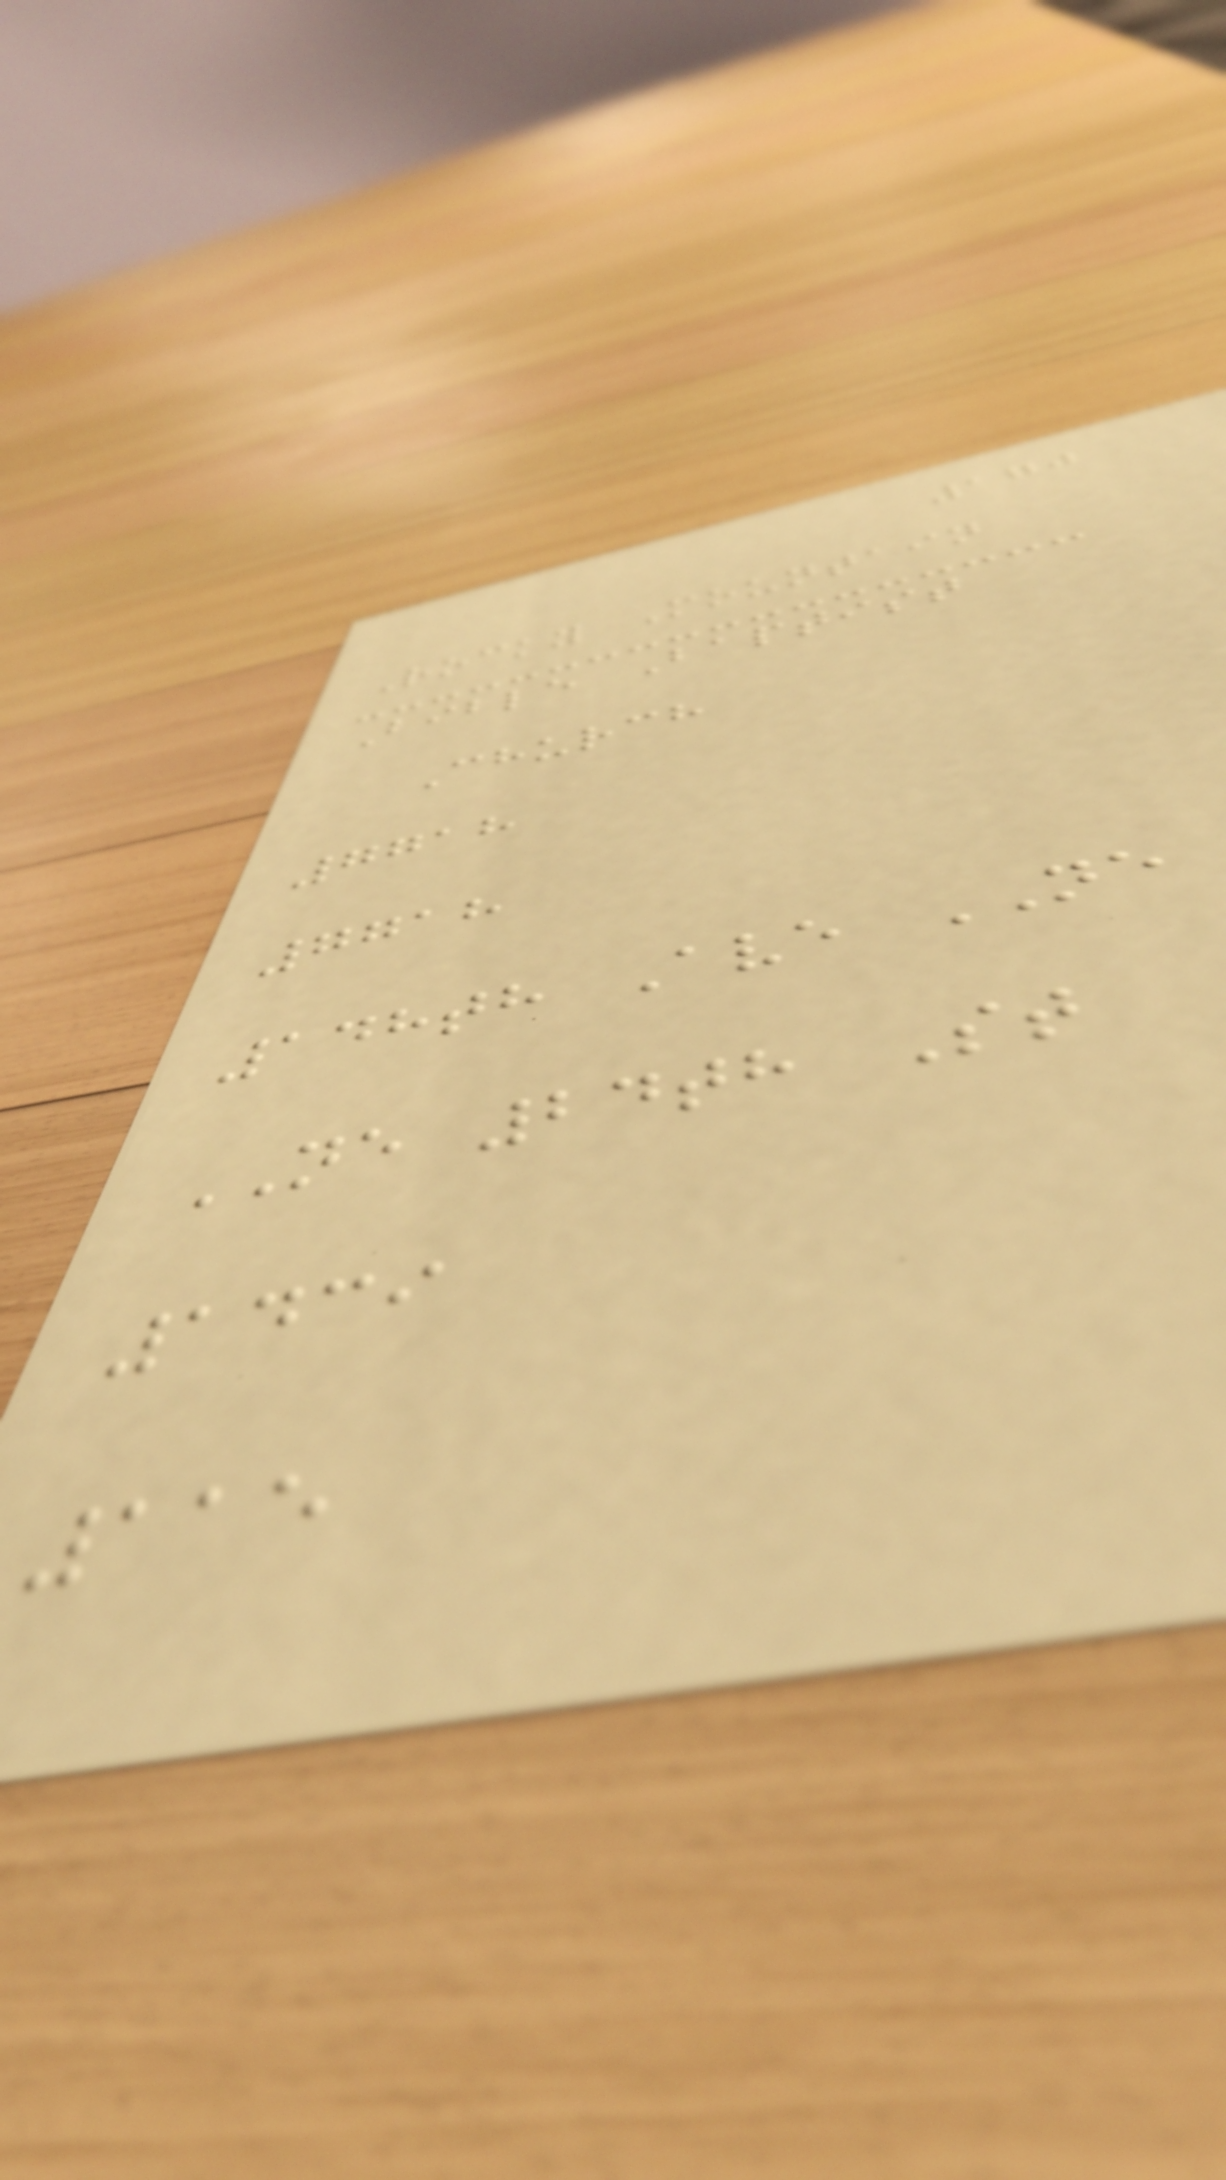170
Rocky Mountain
Bible Baptist
Church
7718
7718
148th Ave NE
NE 24th St
1439
115
